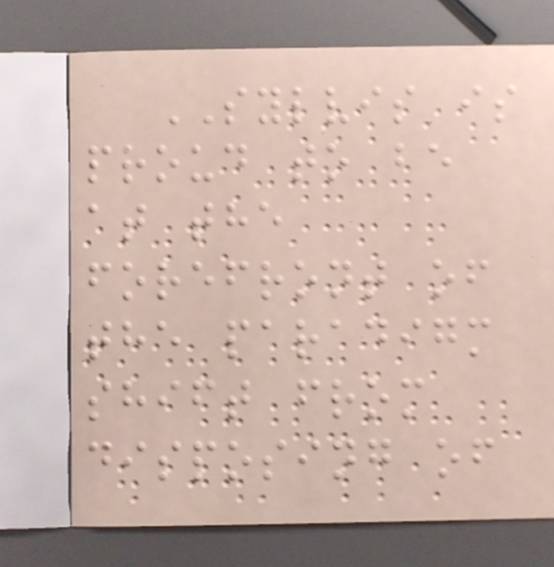SYLVIS is
proud to be
at the
forefront of
the paradigm
shift from
disposing of
